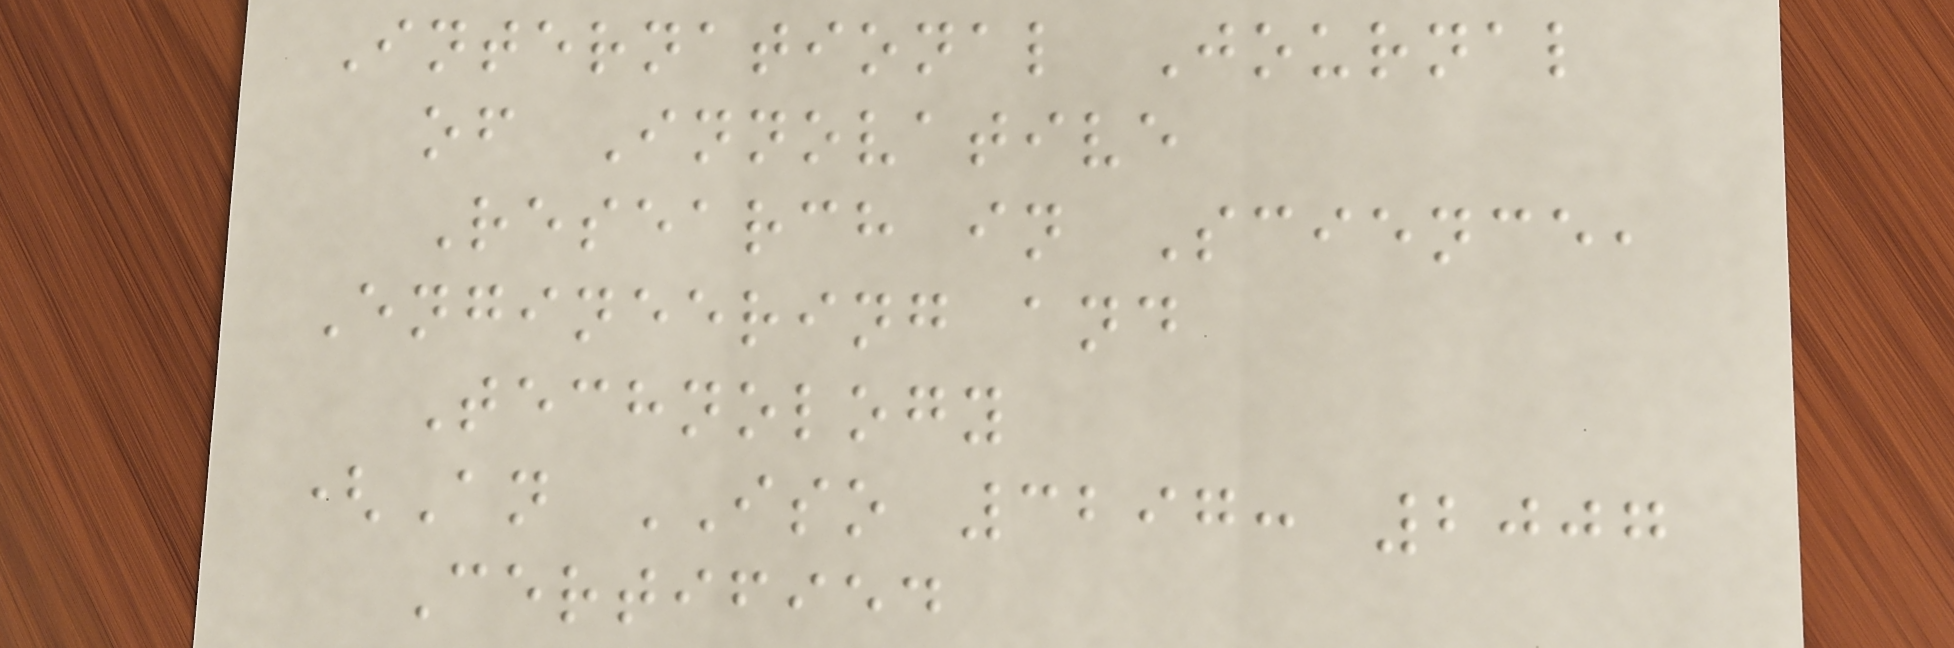International Journal
of Innovative
Research in Science,
Engineering and
Technology
(An ISO 3297: 2007
Certified
